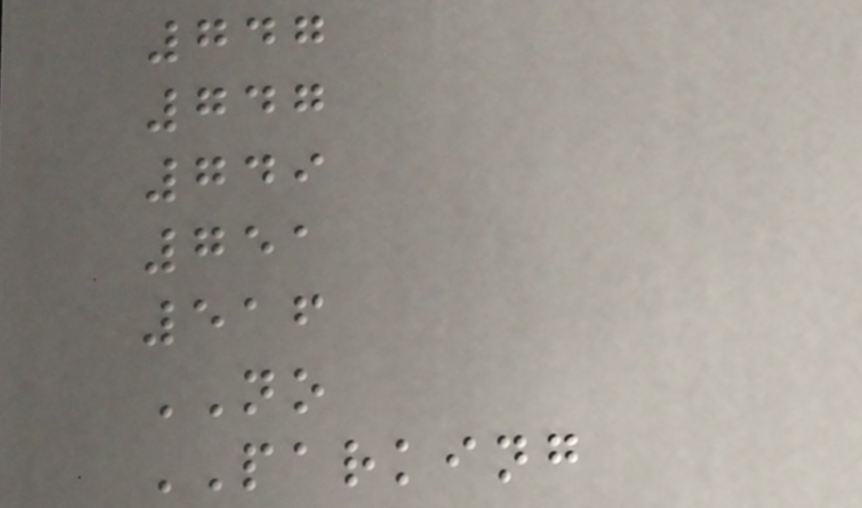747
747
749
751
516
NO
PARKING
